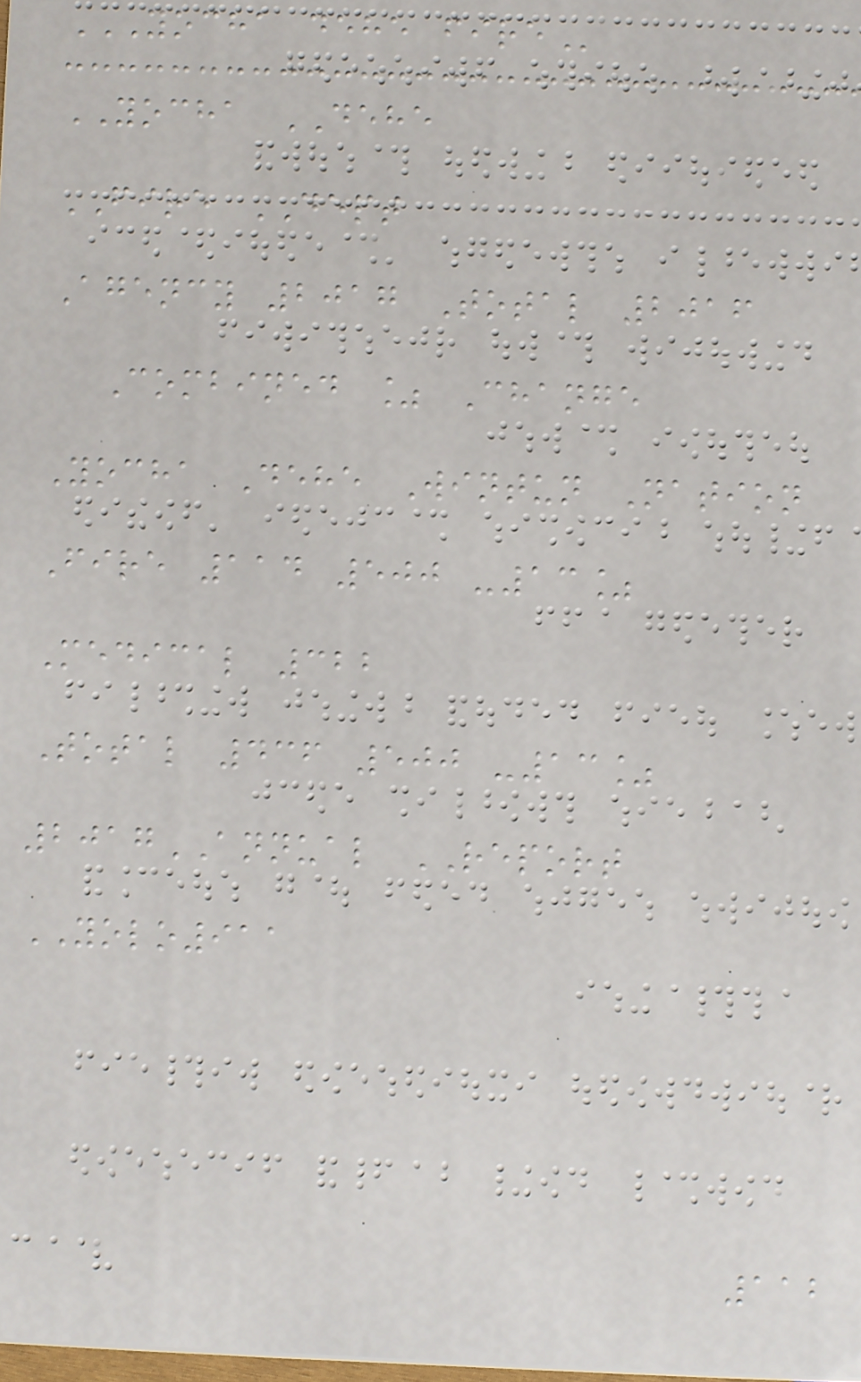YOCHA DEHE FIRE
YOCHA DEHE
FIRE DEPT
Agency 2017 Total 2016
Combined % Change
Yocha Dehe Wintun Nation
Fire 114 500 -13%
Medical 322
Total 436 500 -13%
2017ANNUAL REPORT
YOLO911
112
